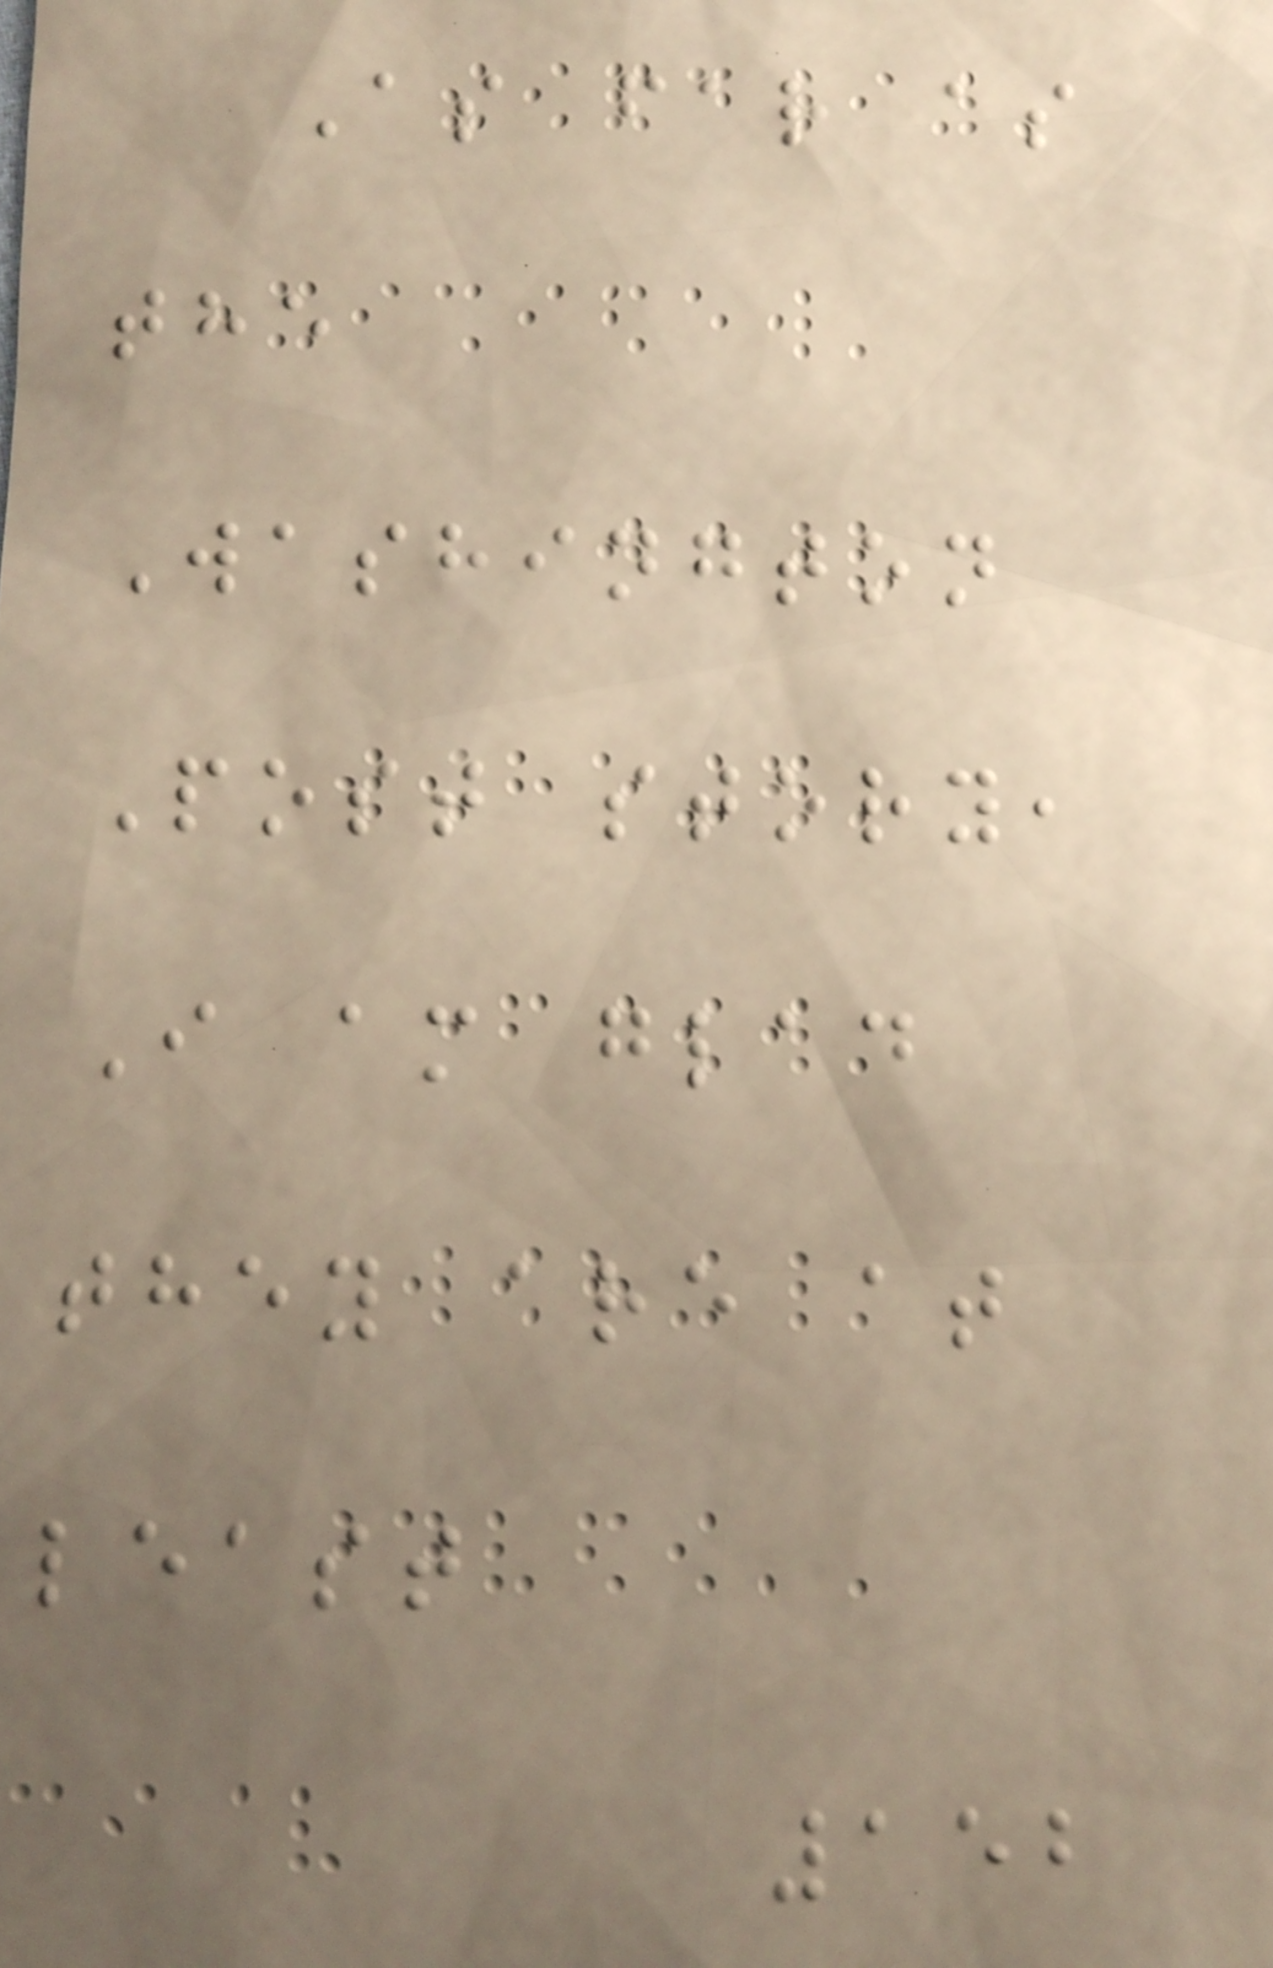As far as
the
Washington
Post story,
I am glad
they are at
least
152
